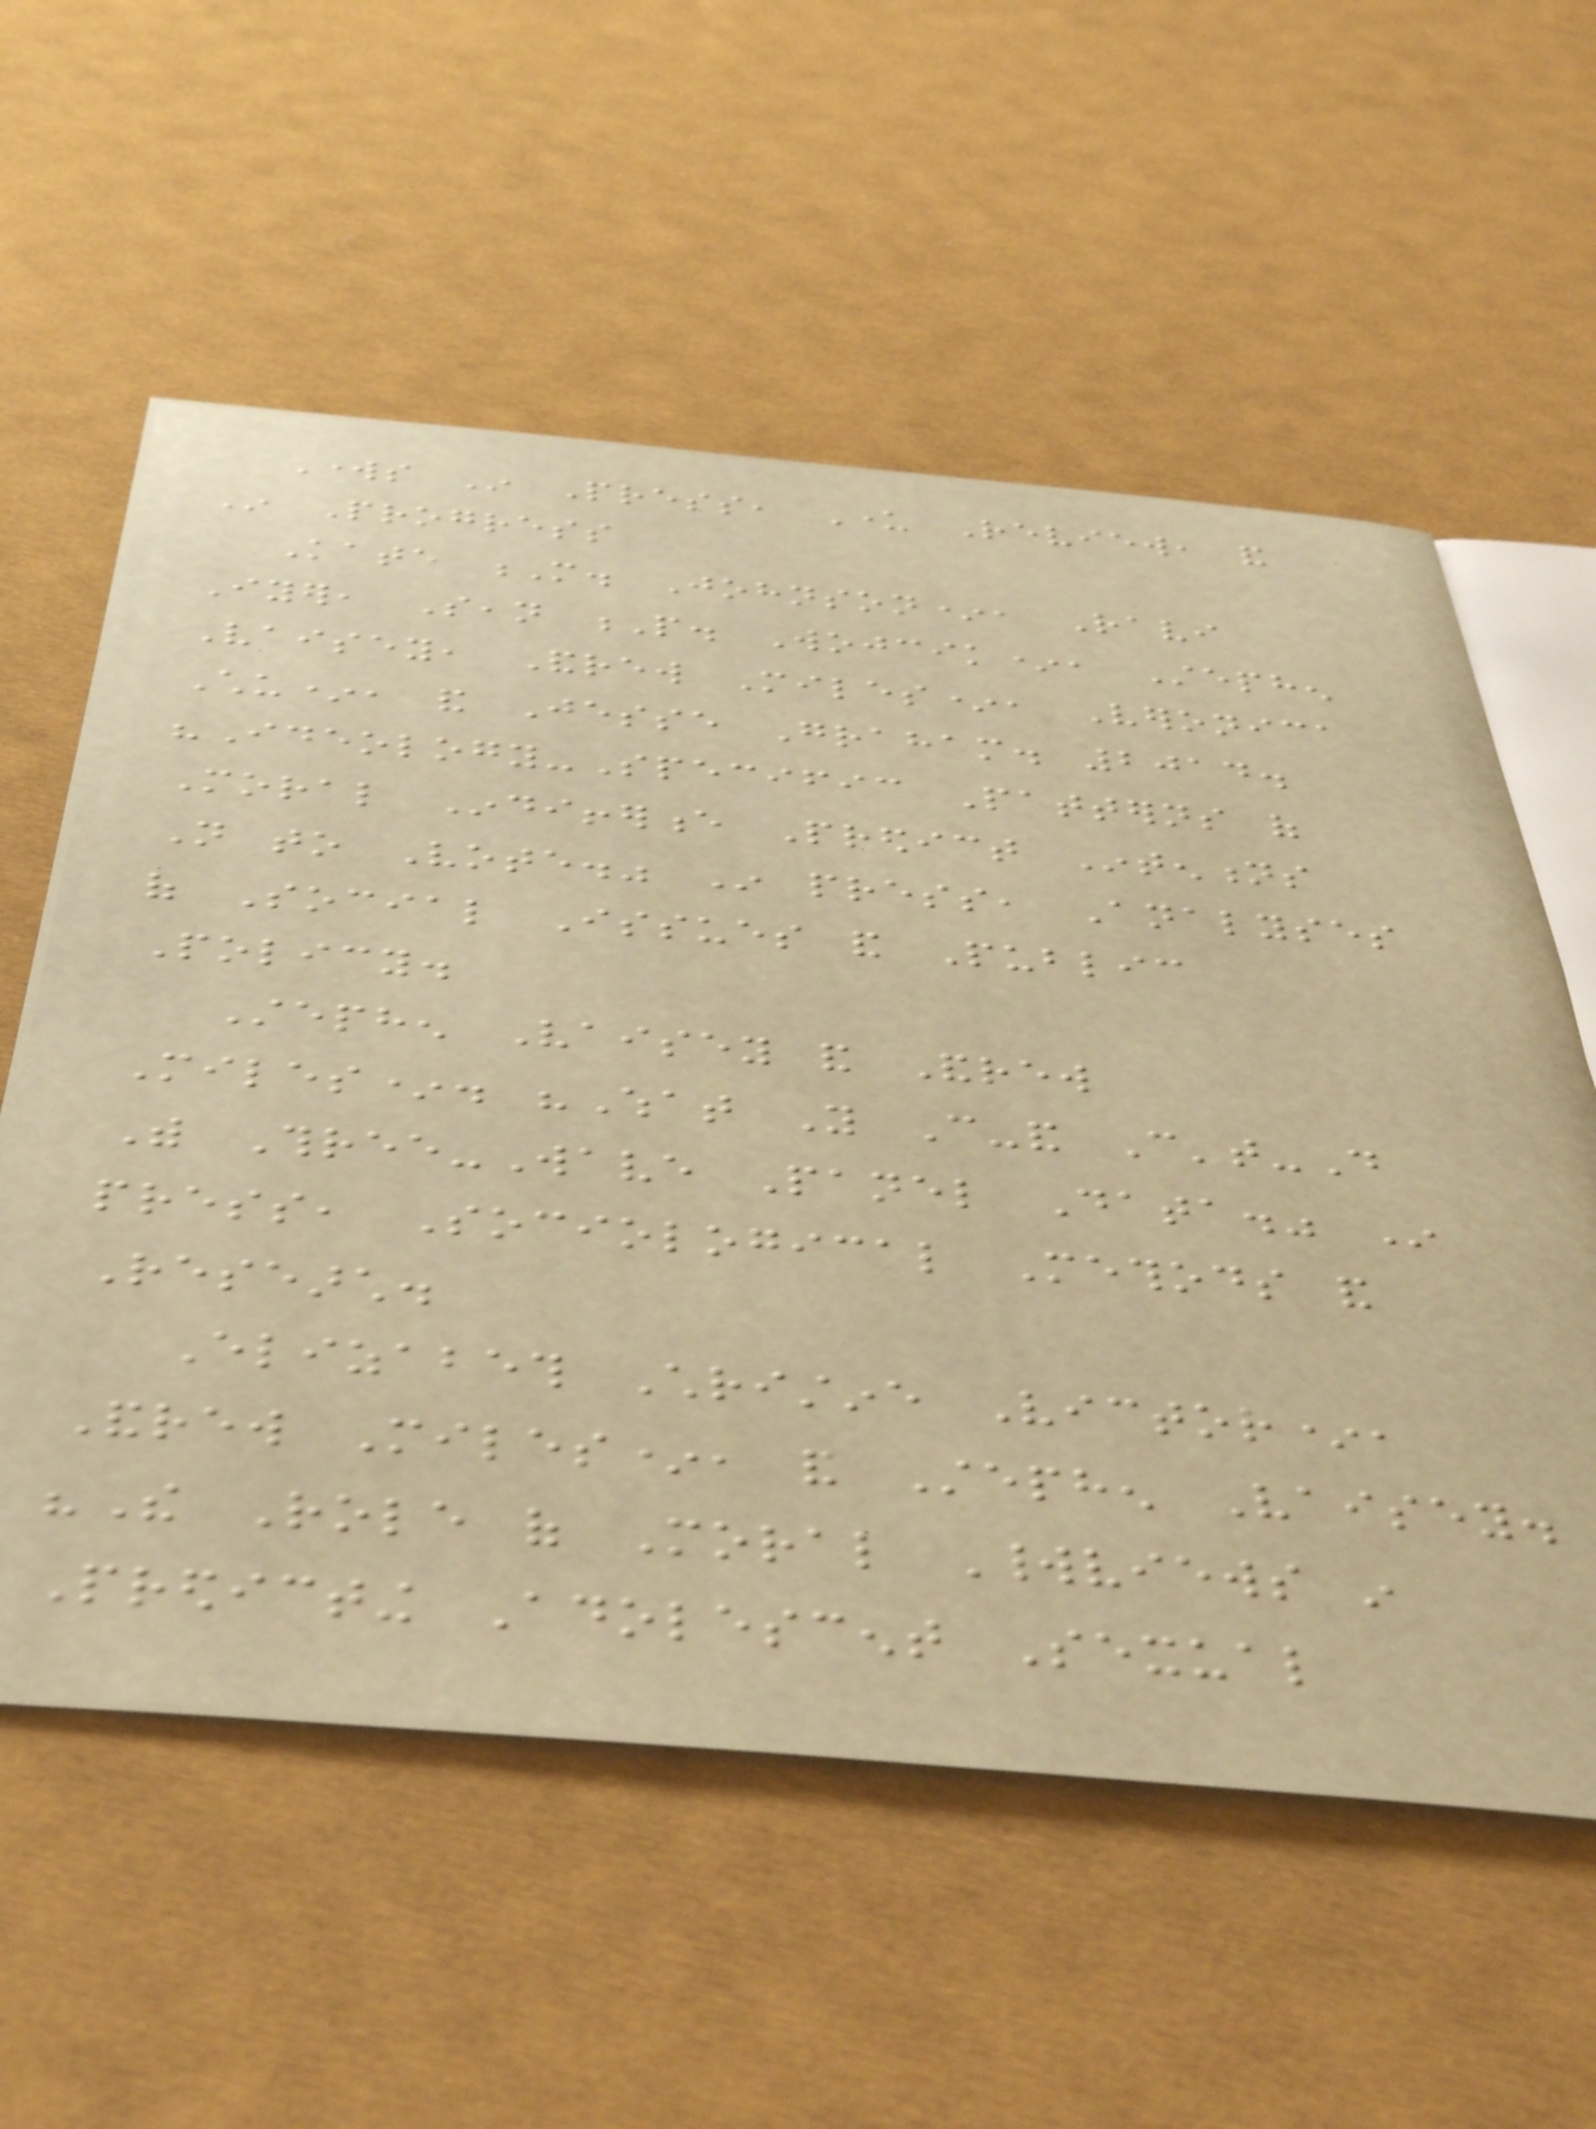Works In Press, Under Review, and
In Progress
Kate M. Johnson*, Ravi
Iyer, Sean P. Wojcik*, Stephen
Vaisey, Andrew Miles*, Veronica
Chu*, and Jesse Graham. 2014.
"Ideology-Specific Patterns of
Moral Indifference Predict Intentions
Not to Vote." In press, Analyses
of Social Issues and Public
Policy.
Stephen Vaisey and Andrew
Miles*. "What You Can-and Can't-Do
With Three-Wave Panel Data." In
press, Sociological Methods and
Research.
Elizabeth Christine Victor*,
Andrew Miles*, and Stephen Vaisey.
"The Role of Moral Worldviews in
Predicting Adolescent Sexual
